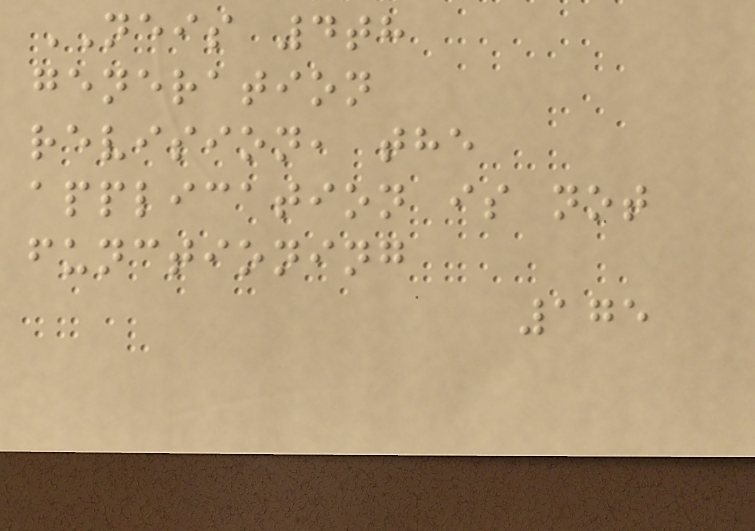NEIS 4th
generation
revision, the
application is not
functioning
175
